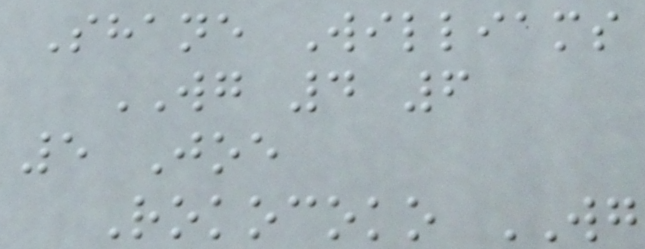Shane Williams
WG 4 6
5 Joe
Rokocoko WG
